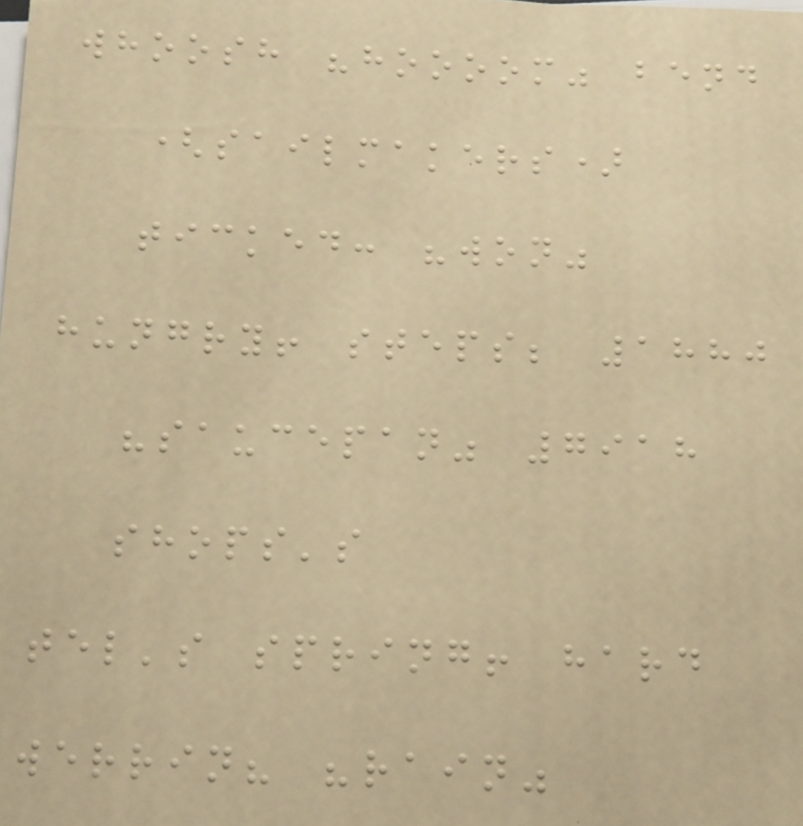whoosh "hoooom" bend
(sailmakers)
ticked: "won"
hungry! steps; 1880
"saucepan" 7918
shops's
tel's spring! hard
werrin? "rain"
